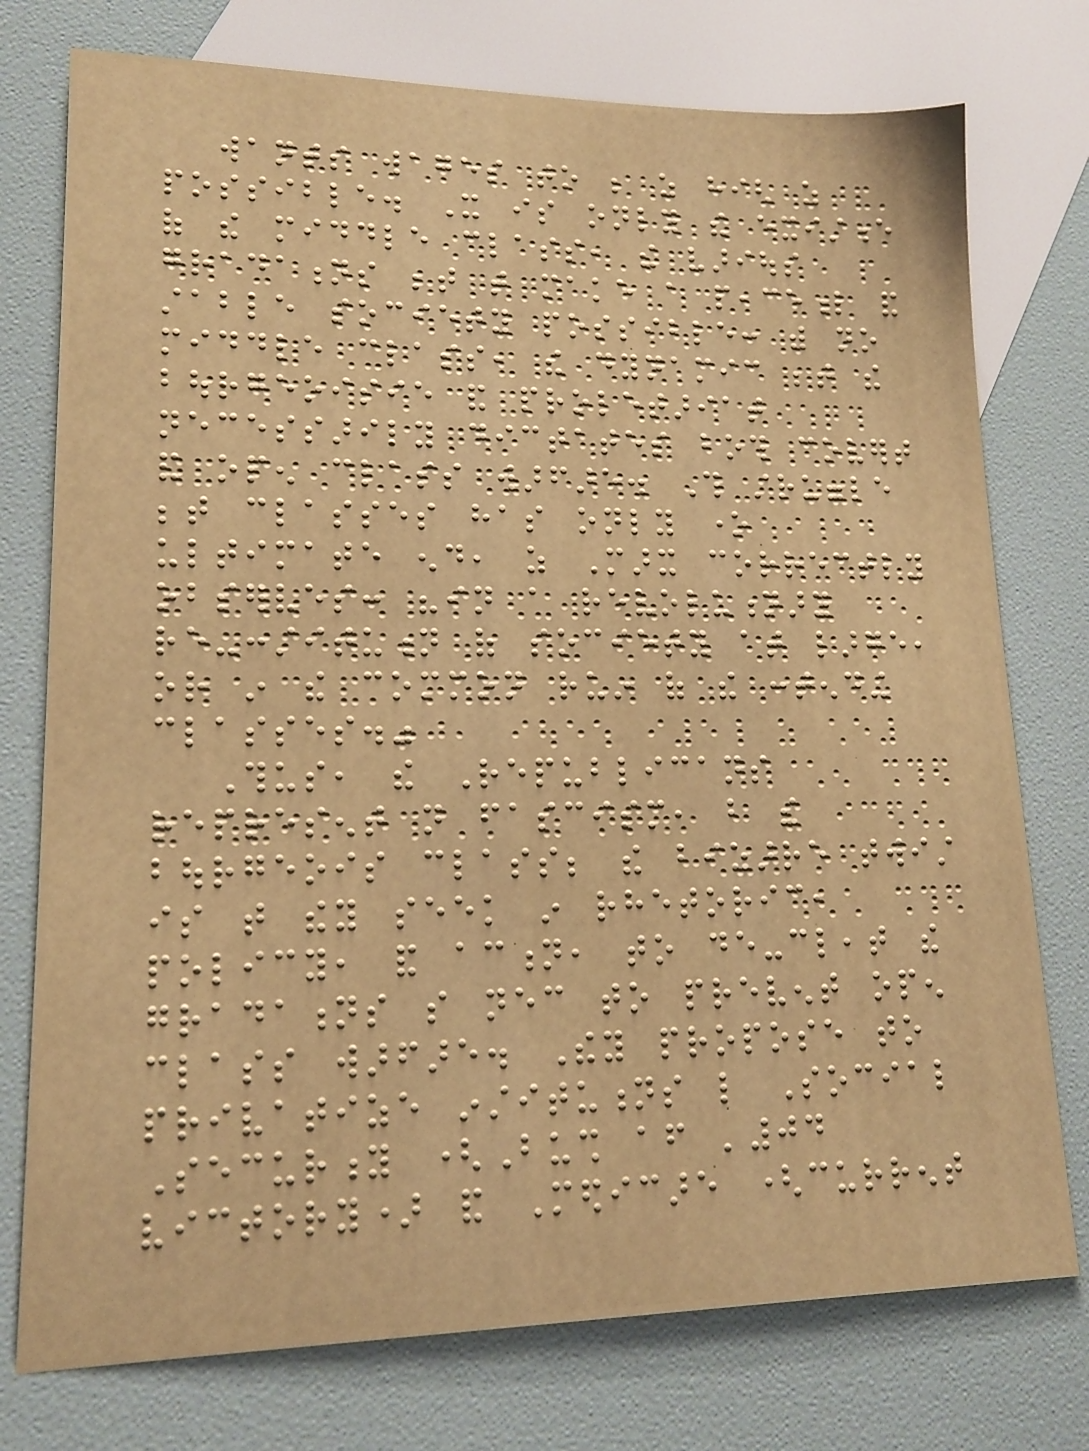wants wages to be as high as
possible. It is only the existence
of the middle class, the various
gradations between that make a peaceful and
stable society possible: with no
middle class, the dynamic between the
bourgeoisie and proletariat
necessarily dictates both covert
and open class warfare. This struggle
between classes has only one
ultimate end, as Marx correctly
observes: "in a revolutionary
re-constitution of society at large,
or in the common ruin of the contending
classes."
Thus, the Republicans
represent not fascism, but the
bourgeois class; the bizarre twist
is that they seek in rhetoric,
policy, and action, to de-cleat the
gradations so necessary to prevent open
class warfare. They propose to
privatize institutions like Social
Security (Bush after '04
victory) and Medicare (current
